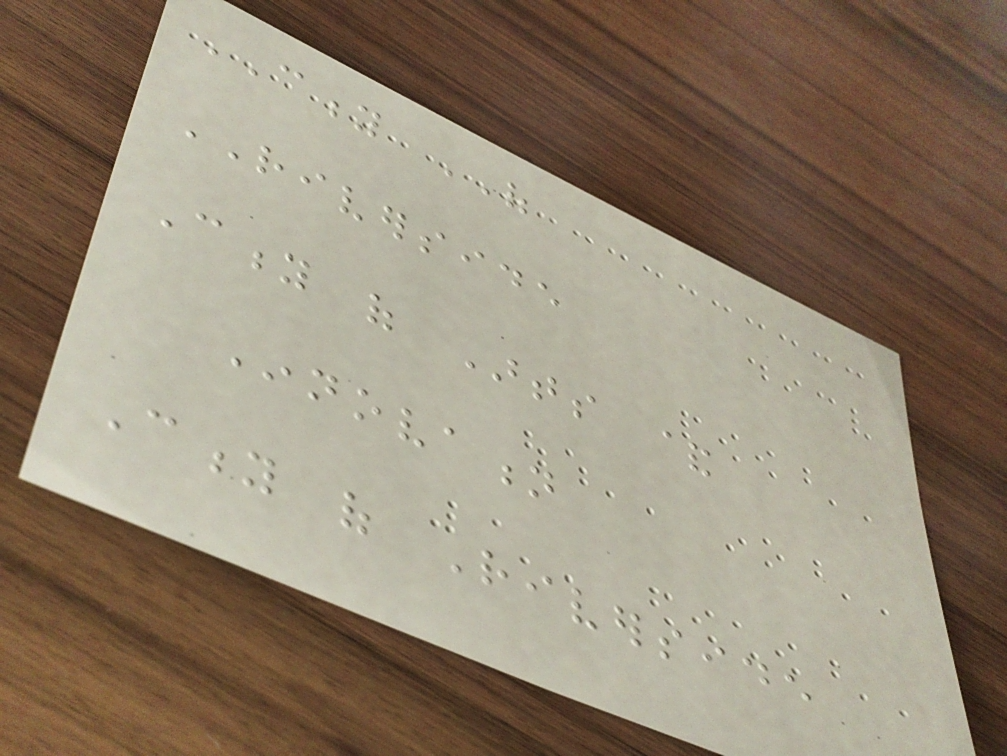CITY OF
RIVERSIDE
City of Arts &
Innovation
City of Riverside
